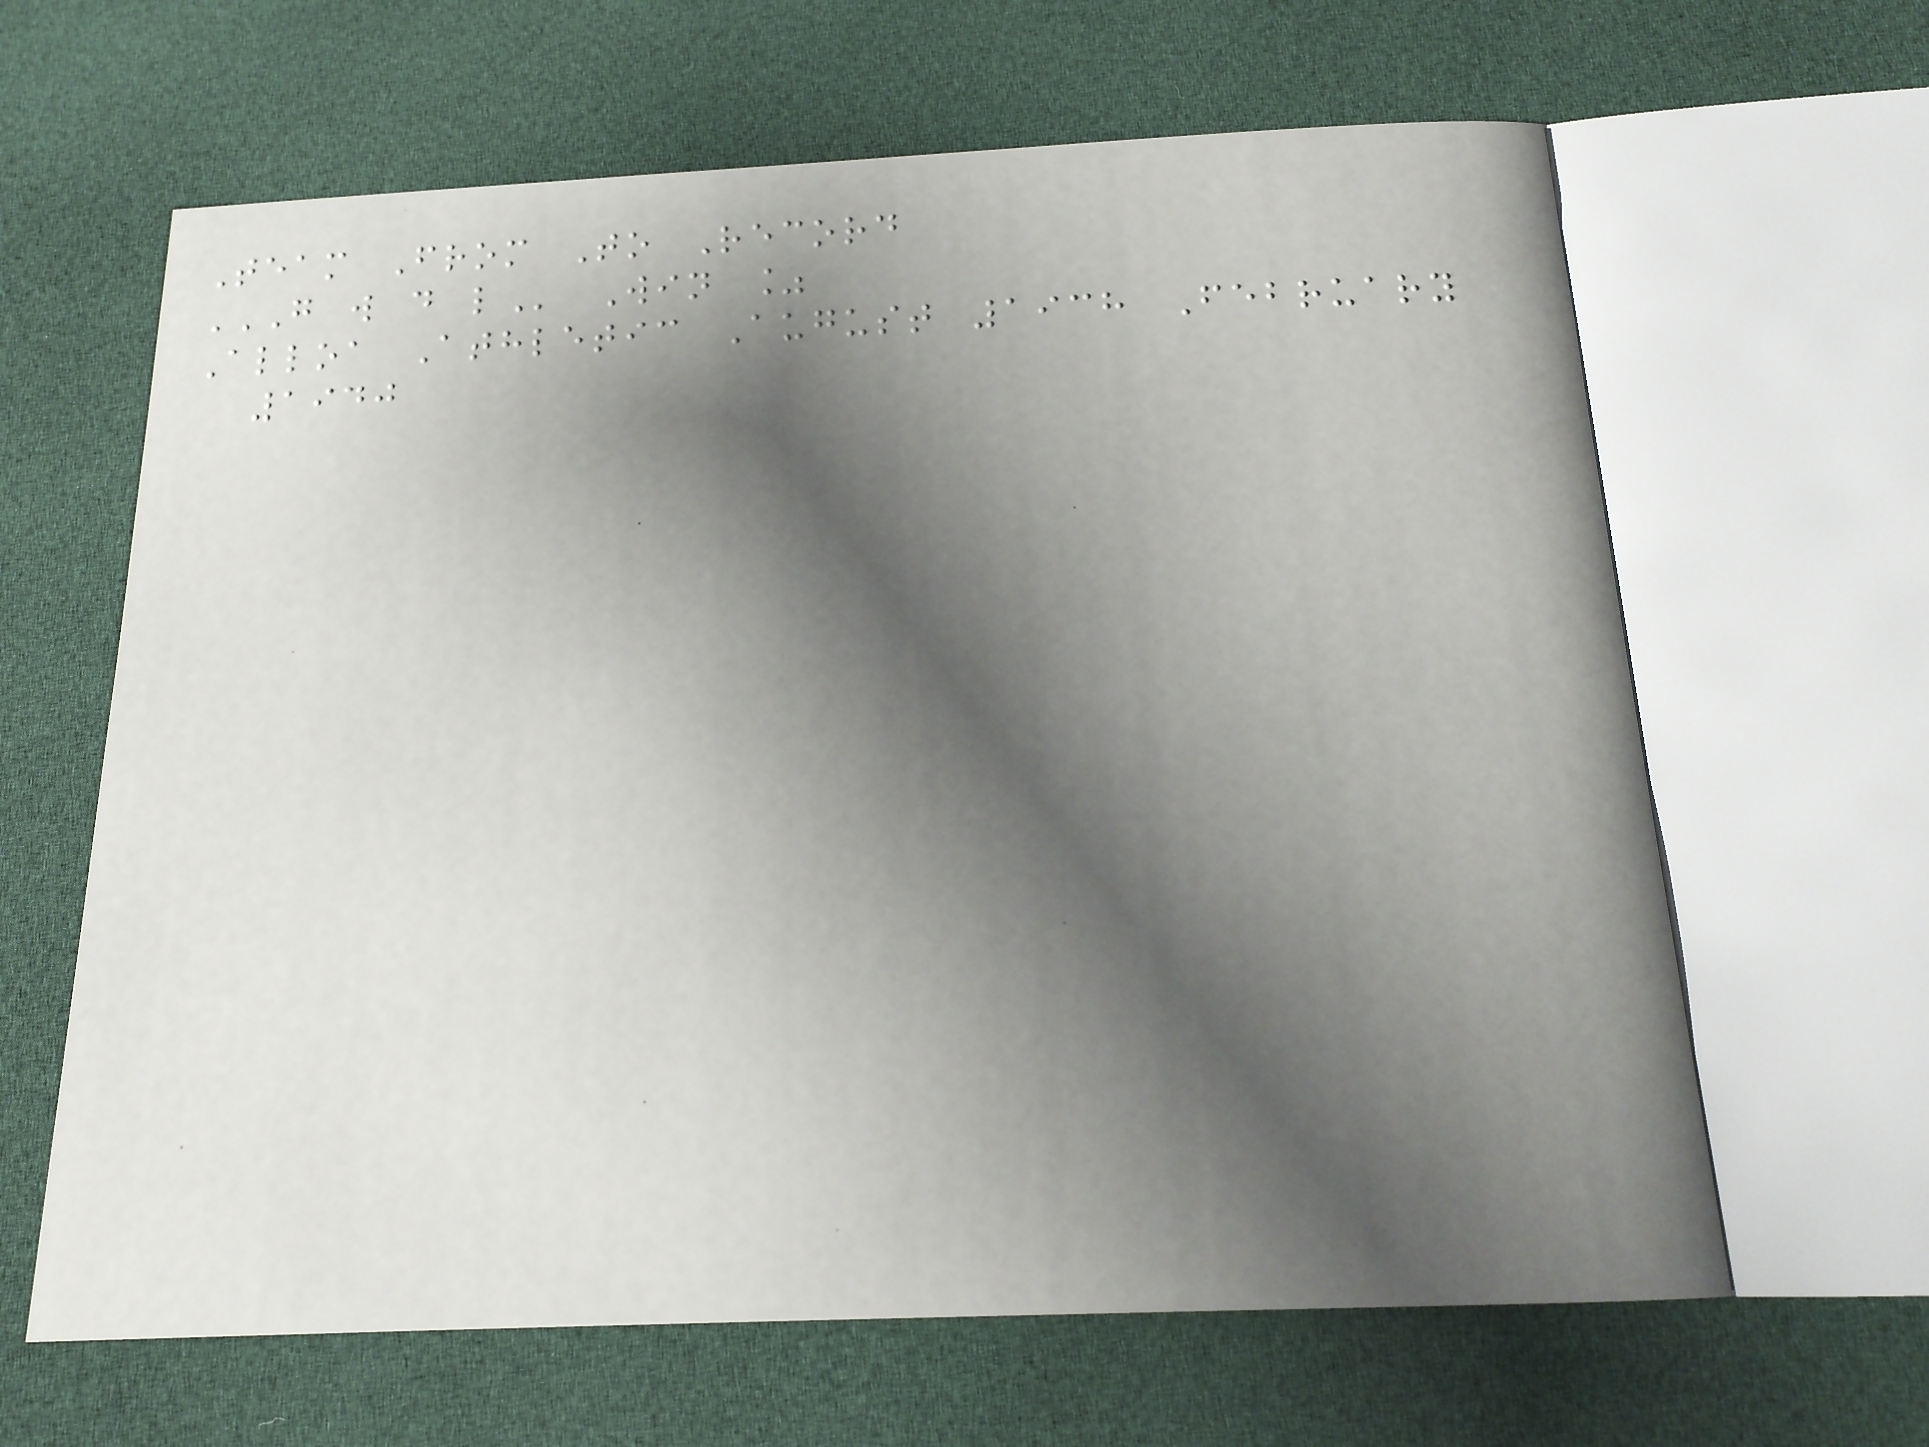Team From To Record
G W D L Win %
Alloa Athletic August 1938 February
1940
